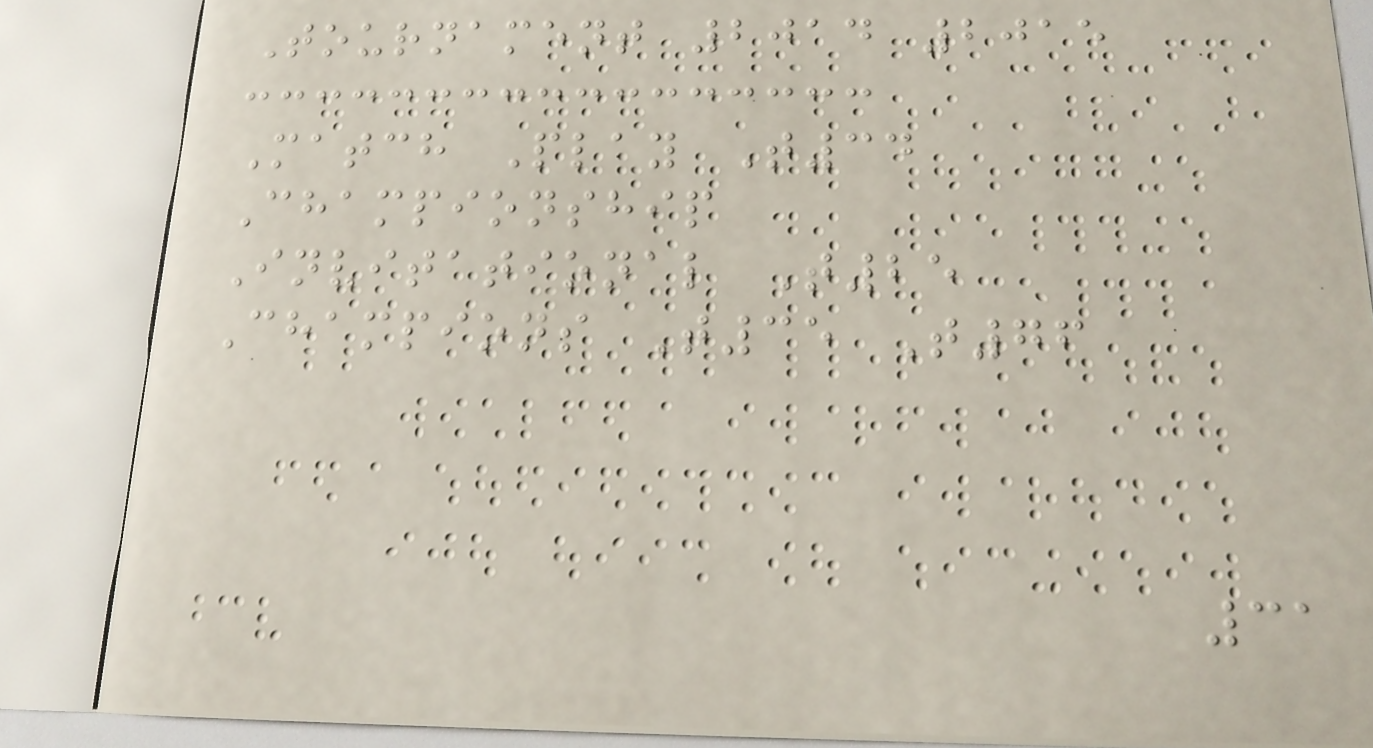Tournament 2014 2015
Match Play T34
Championship
Invitational T25
Champions T35 T76
31
